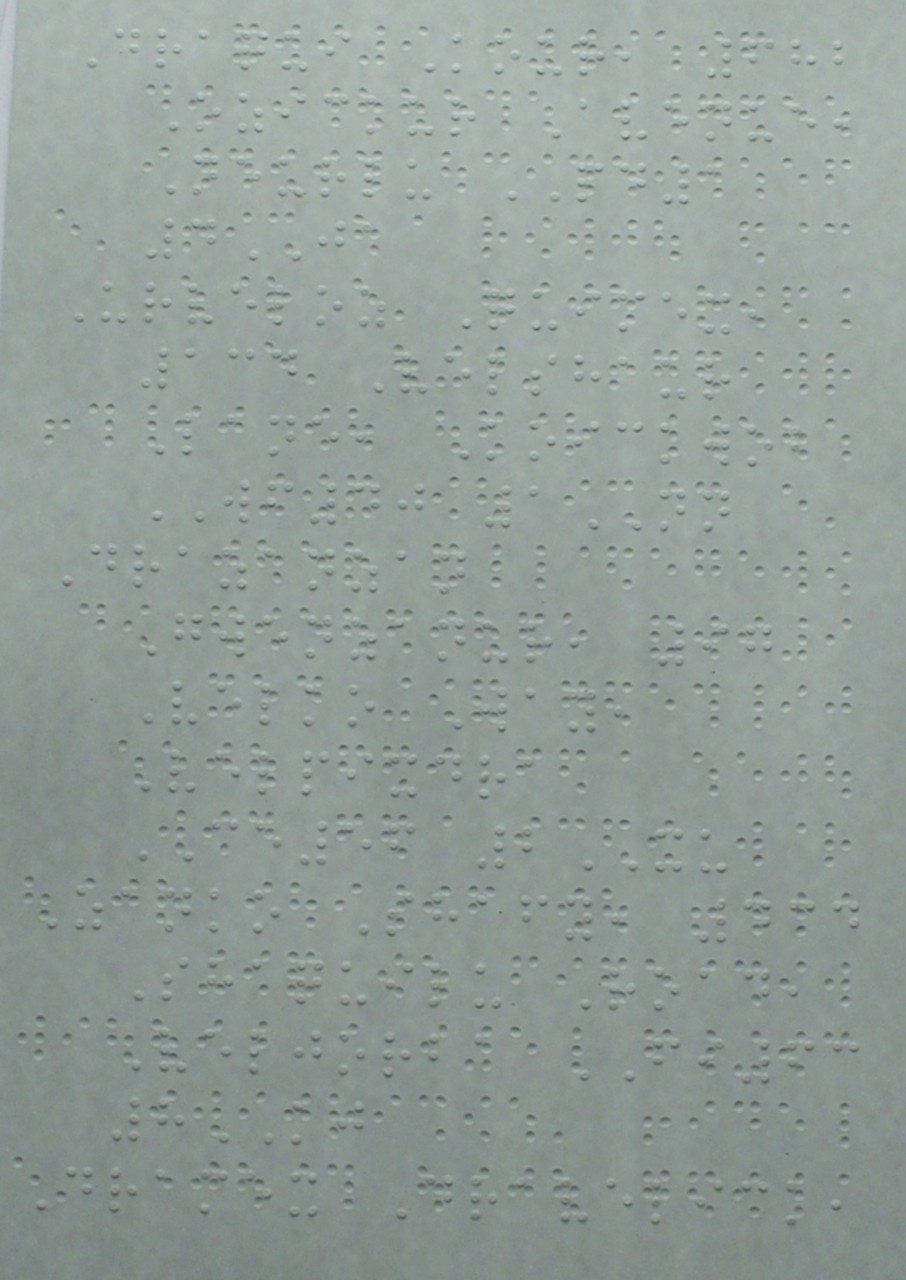Draqui Kour, 682
Ozickur Avenue,
Neurlu PD1
4JA
Urveloz Quimex,
134 Velshaur
Lane, Koickwob
WF40 1NN
Drazanzan
Gwenzanur, 97
Velko Way,
Velpixdra
CE56 2XU
Zanko Shafy, 434
Shaquilu Road,
Veljorba FI63
8KJ
Dramex Dravelick,
